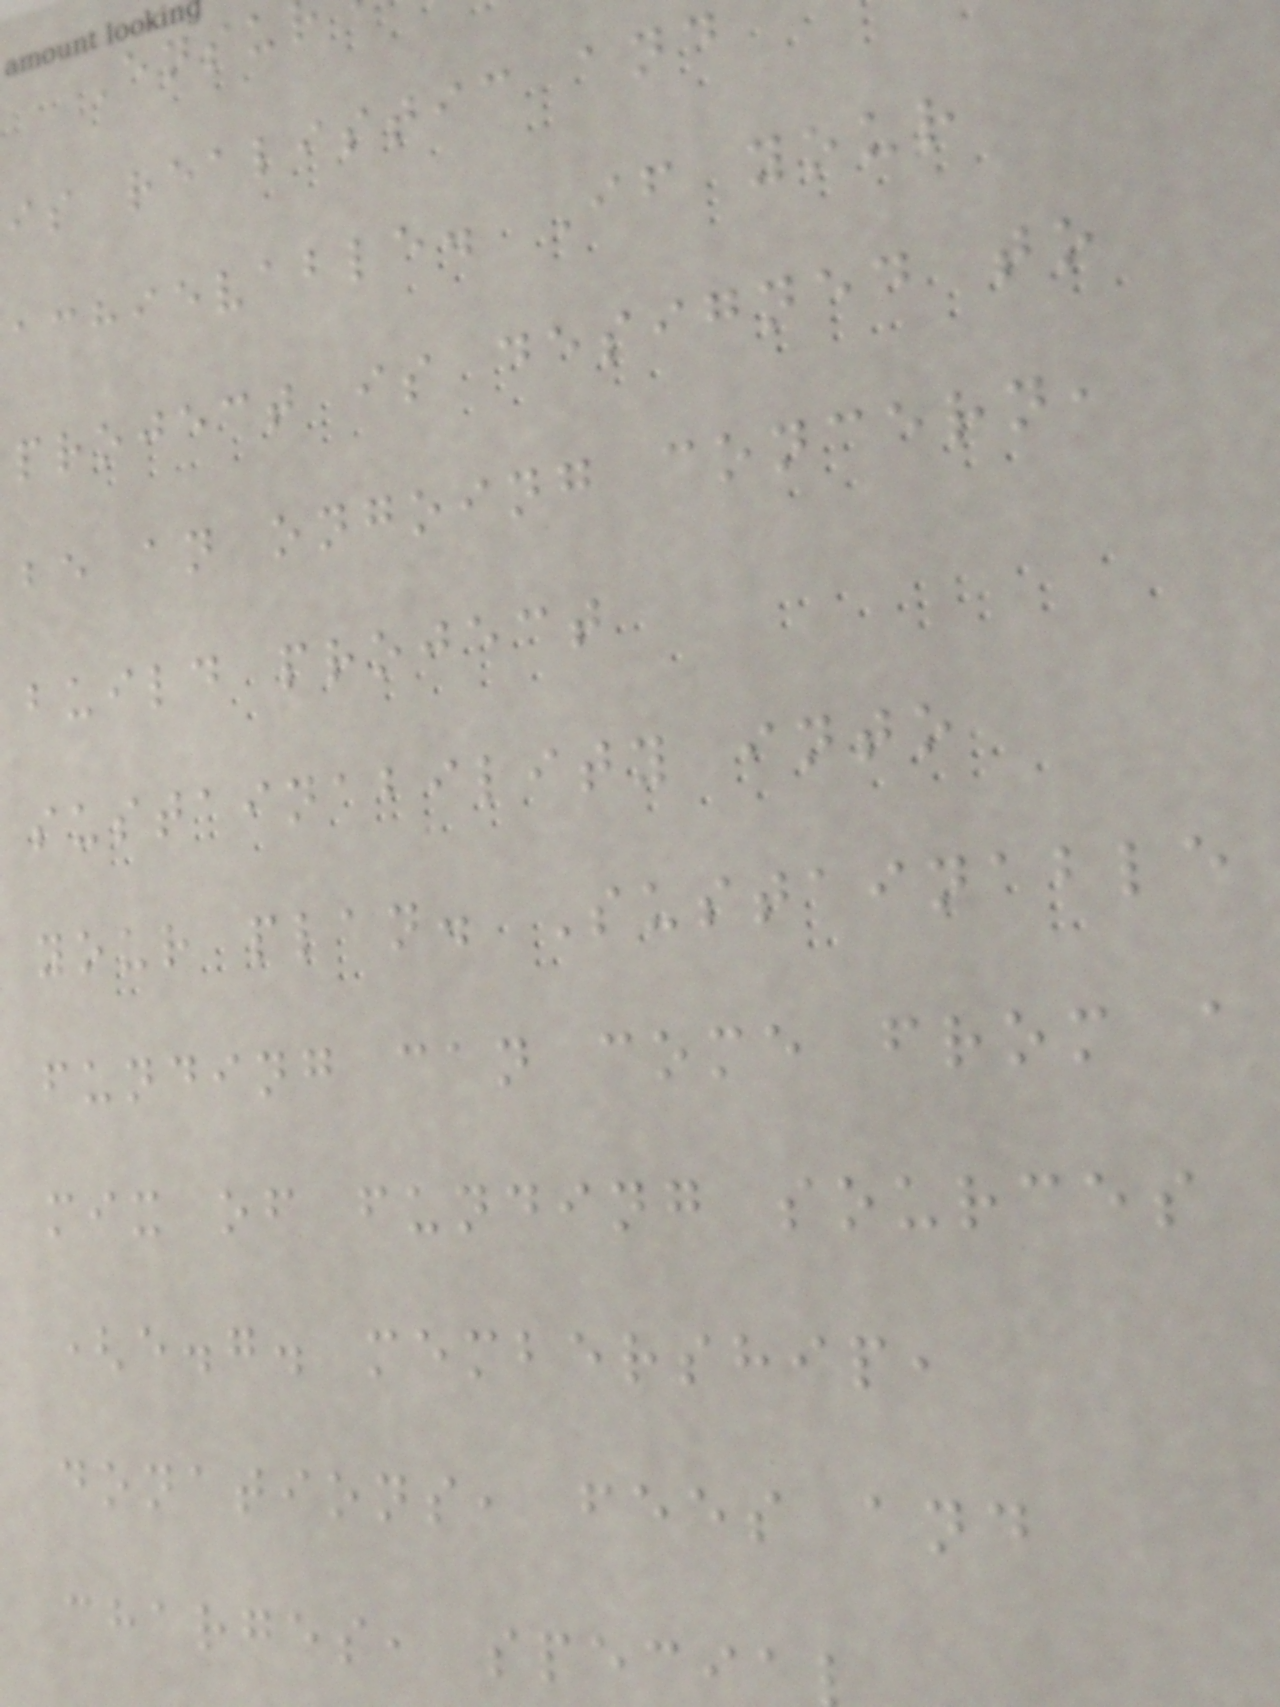Ensu
is realistic and
achievable. If your
project is designed to
be an ongoing concern,
build project
sustainability into
your plan. Sustainable
funding can come from a
mix of funding sources
(e.g. membership,
donations, fees and
charges, specia
